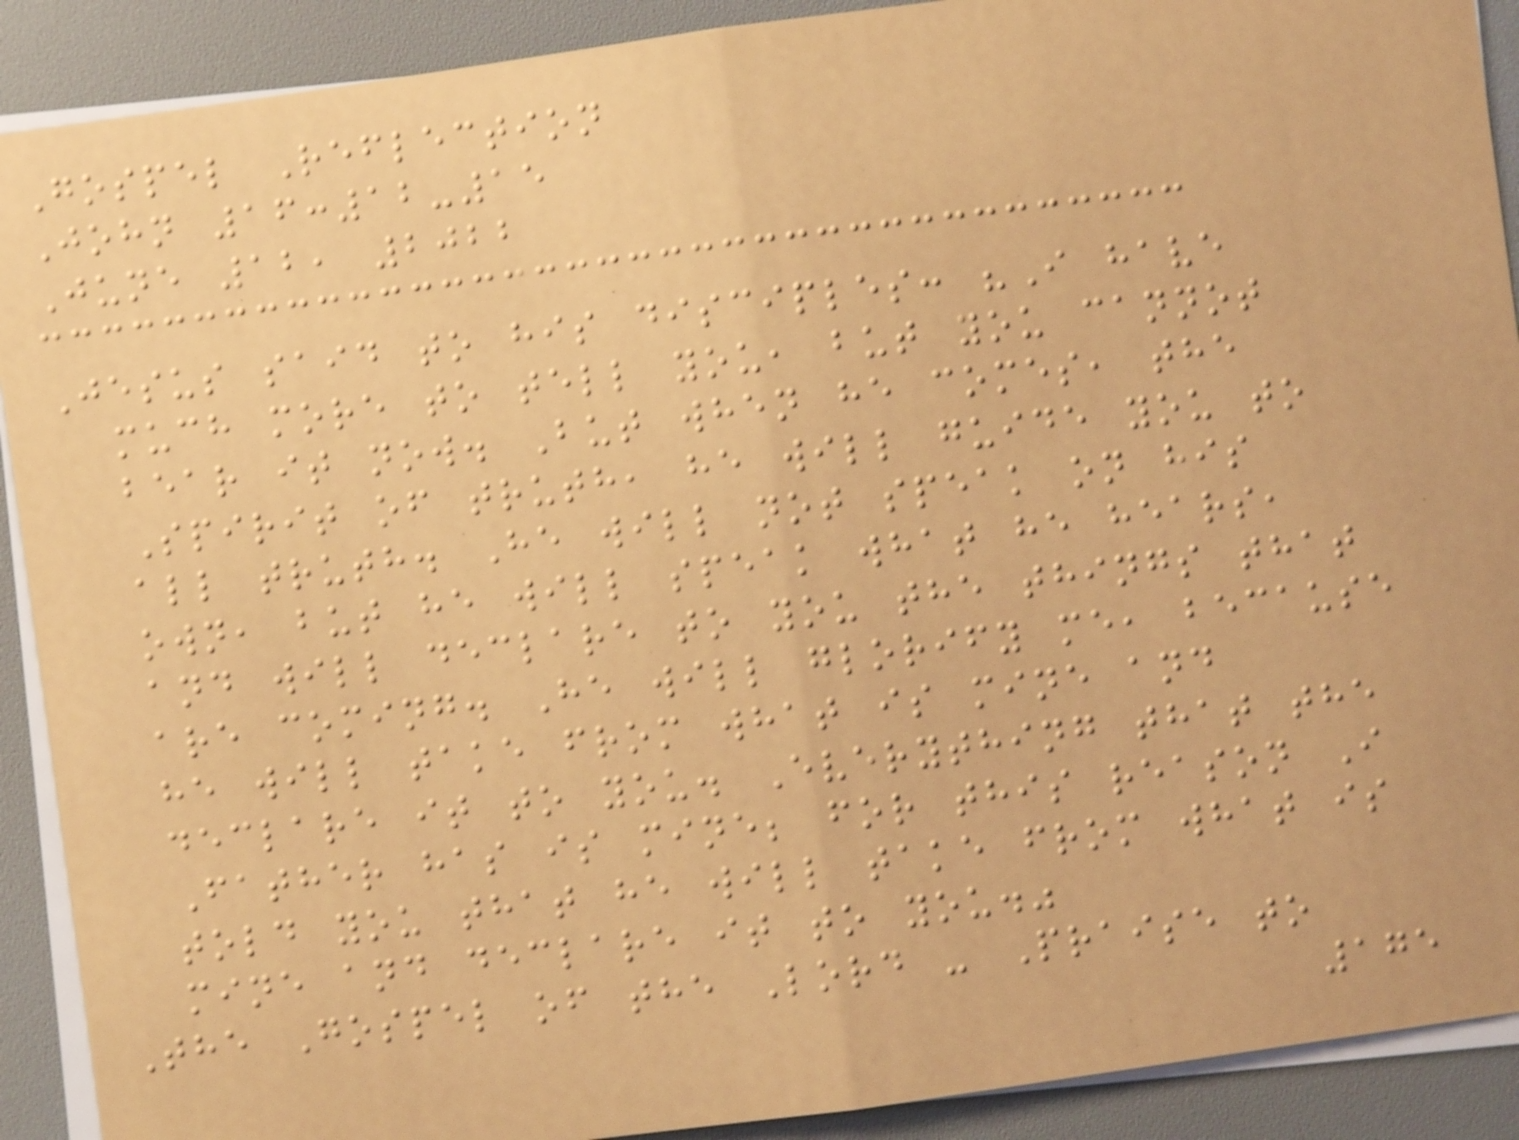Gospel Reflection
John 16:12-15
June 12, 2022
Jesus said to his disciples: "I have
much more to tell you, but you cannot
bear it now. But when he comes, the
Spirit of truth, he will guide you to
all truth. He will not speak on his
own, but he will speak what he hears,
and will declare to you the things that
are coming. He will glorify me, because
he will take from what is mine and
declare it to you. Everything that the
Father has is mine; for this reason I
told you that he will take from what is
mine and declare it to you."
The Gospel of the Lord - Praise to
175
